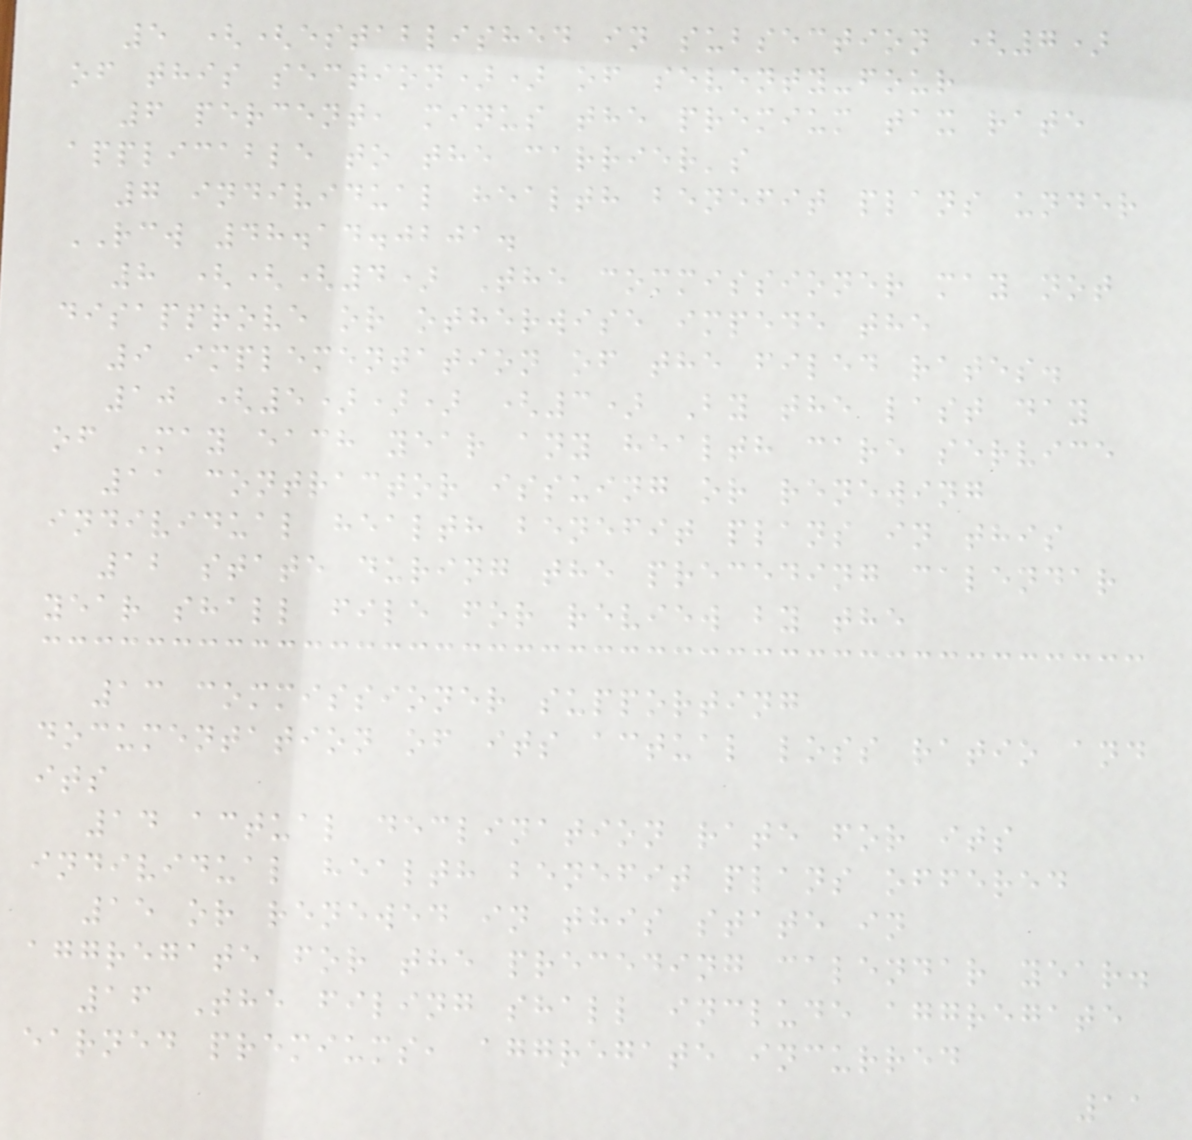5 ((established in subsection (7)
of this section)) of seventy-four
6 percent, minus the premium tax rate
applicable to the carrier's
7 individual health benefit plans under
RCW 48.14.0201.
8 (((4) The commissioner may not
disapprove or otherwise impede the
9 implementation of the filed rates.
10 (5))) (3) By the last day
of May each year any health care service
11 contractor issuing or renewing
individual health benefit plans in this
12 state during the preceding calendar
year shall file for review by the
13 commissioner supporting
documentation of its actual loss ratio and
its
14 actual declination rate for its
individual health benefit plans offered
15 or renewed in this state in
aggregate for the preceding calendar year.
16 The filing shall include aggregate
earned premiums, aggregate incurred
11
